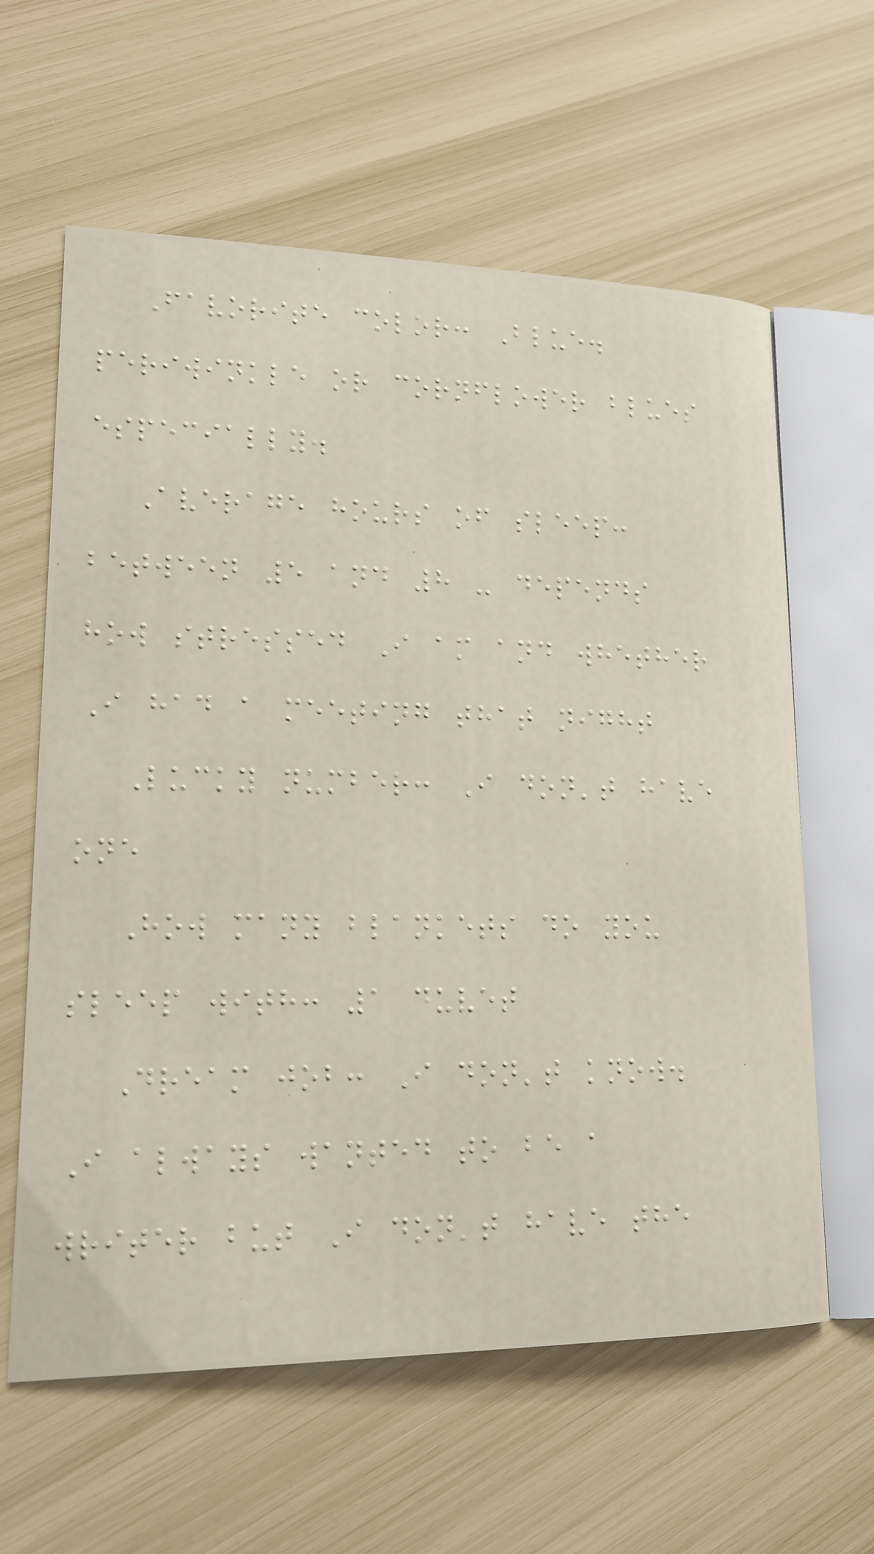Favorite color: Blue.
periwinkle or cornflower blues
especially.
Average hours of sleep:
between 5 and 8 - depends
how stressed I am and whether
I had a meeting that night
Lucky number: I don't have
one
How many blankets do you
sleep with: 1 duvet
Dream job: I don't know.
I always wanted to be a
writer but I don't have the
